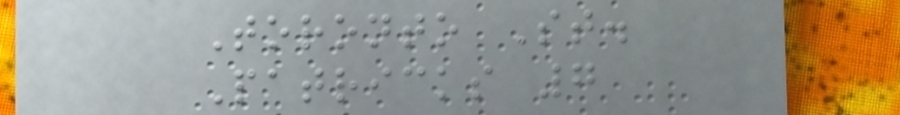Toronto St.
Patricks 7
